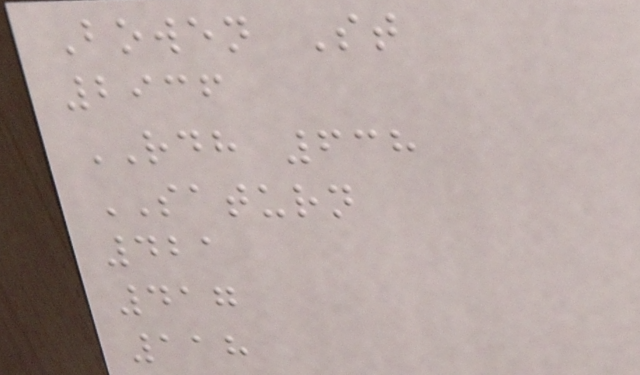Bowen St
2936
RDH 638
SATURN
421
417
118
